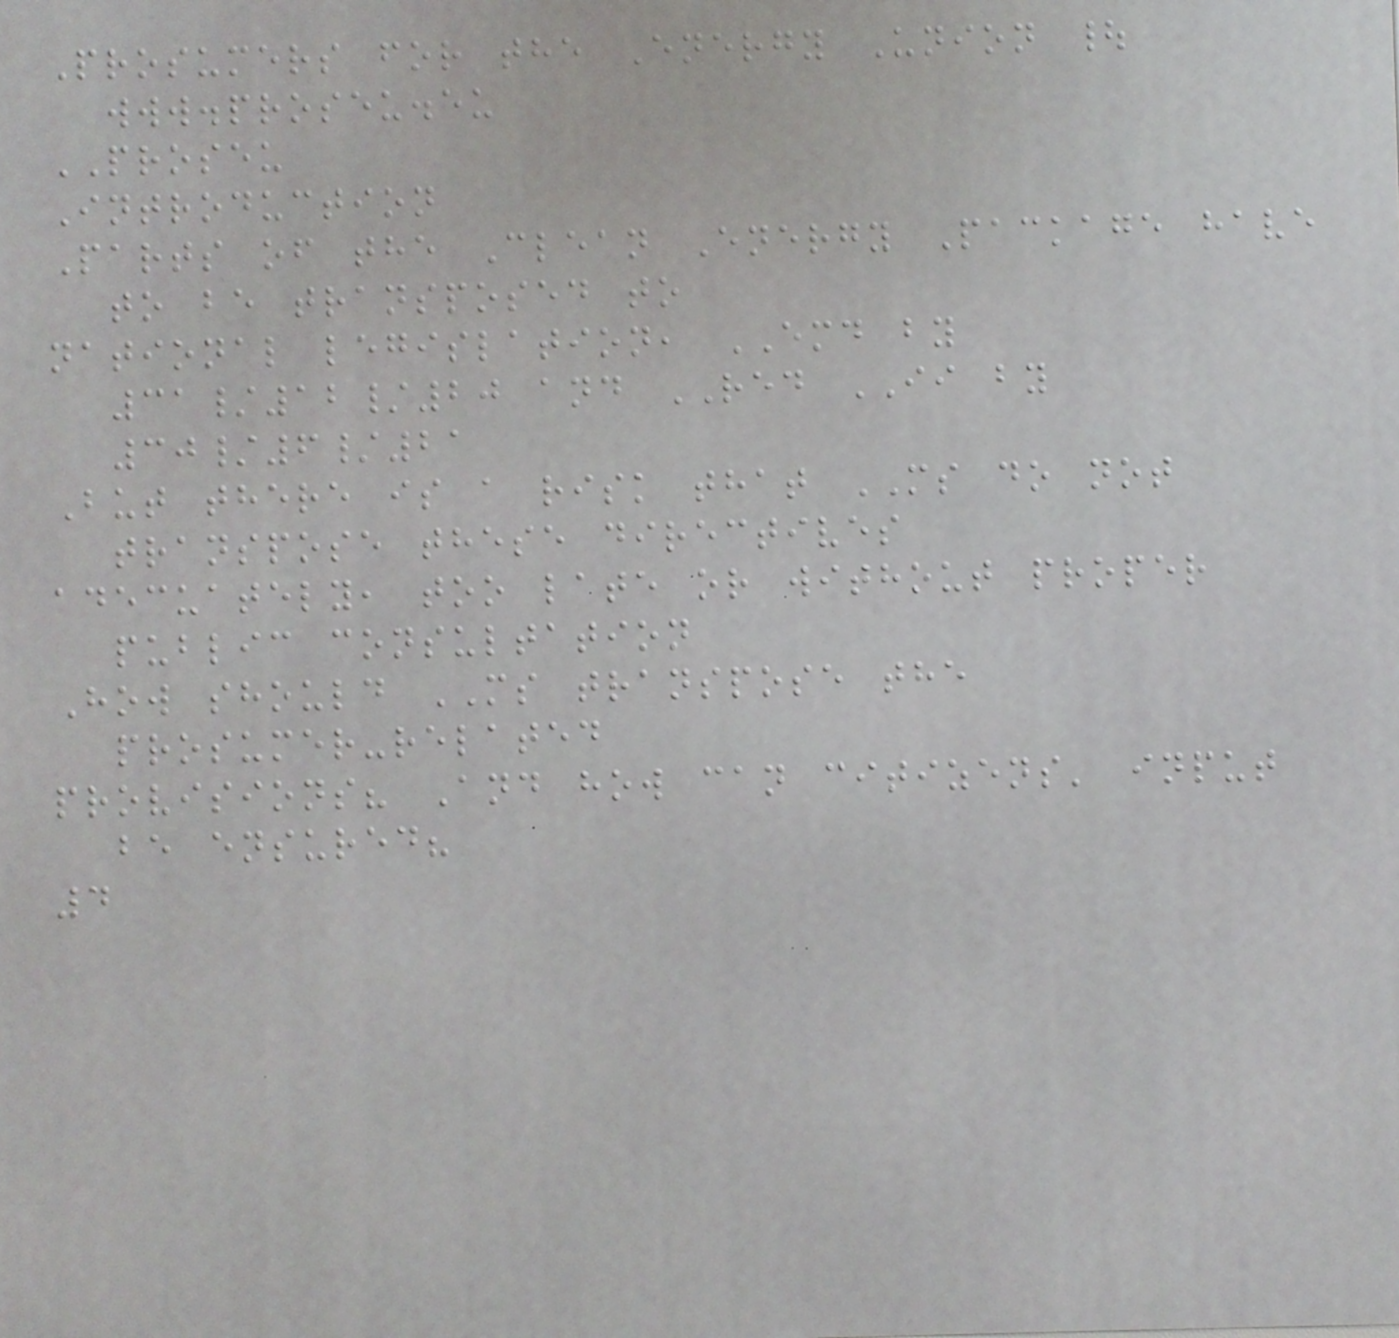Prosumers for the Energy Union |
www.proseu.eu
PROSEU
Introduction
Parts of the Clean Energy Package have
to be transposed to
national legislation, EMD by
31/12/20 and RED II by
30/6/21
But there is a risk that MS do not
transpose these directives
adecuately, too late or without proper
public consultation
How should MS transpose the
prosumer-related
provisions? And how can citizens' input
be ensured?
4
